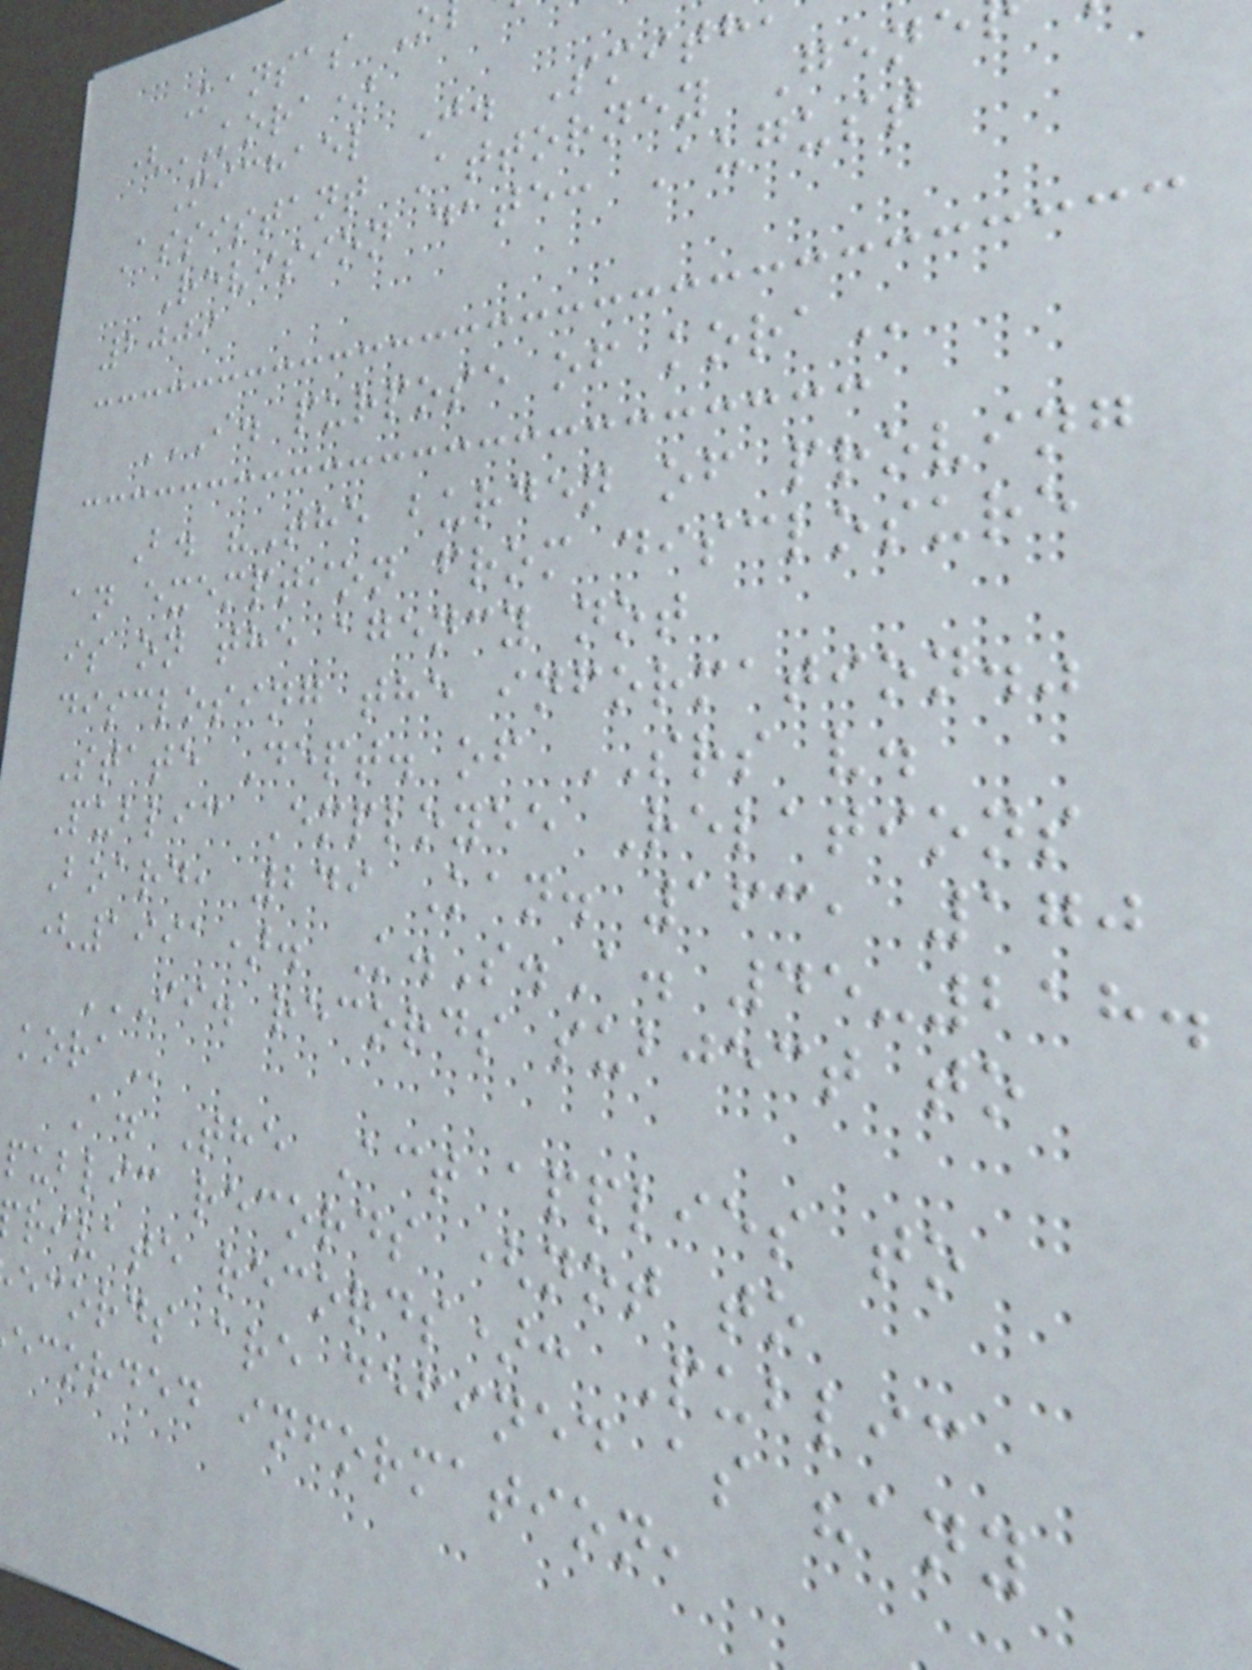Kansas
(KORA)
Michael J. Smith
Assistant Attorney Gen
Revision date: August
2009
I. PURPOSE OF KORA
B. "The burden of proving
an exemption from disclosure
is on the agency not
disclosing the information."
State Dept. of SRS v.
Public Employee Relations
Board, 249 Kan. 163, 170
(1991). K.S.A. 45-218.
II. RECORDS SUBJECT TO
A. The Act applies to
public records (not to
rivate records): Public
ecords are defined as "any
ecorded information,
